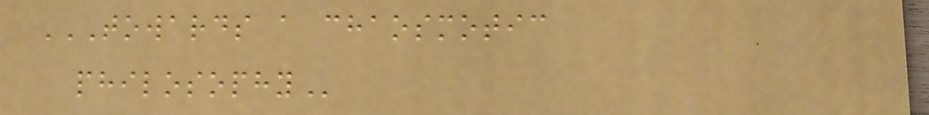TOWARDS A CHAOSMOTIC
PHILOSOPHY
